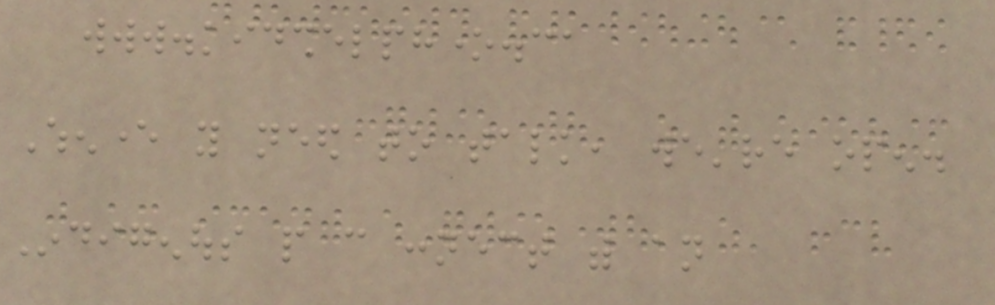www.kidshelphone.ca
Whenever you need to talk, we're open.
Indigenous people can connect with an
